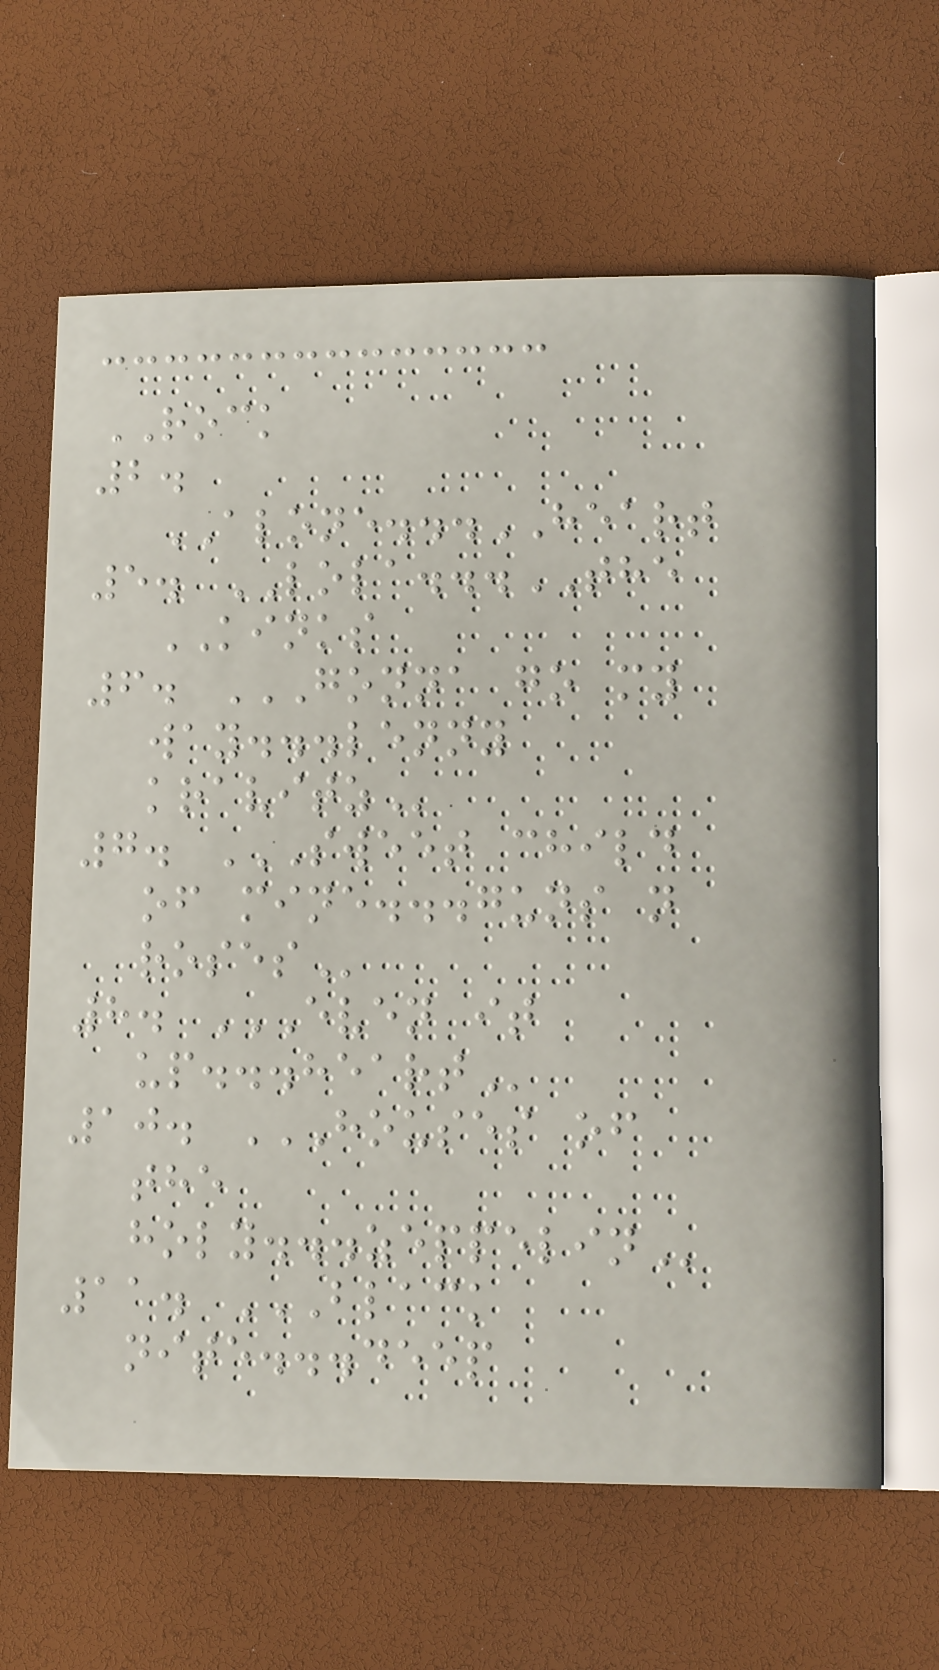ROCK
2.
ALONE...HEART
5. LOLA...THE
KINKS
6. GONNA GO MY
WAY...LENNY
KRAVITZ
7. SWEET CHILD
OF MINE...GUNS N
ROSES
8. EVEN IT
UP...HEART
10. HOUSES OF
THE
HOLY...ZEPPELIN
11. BLACK
NITE...DEEP
